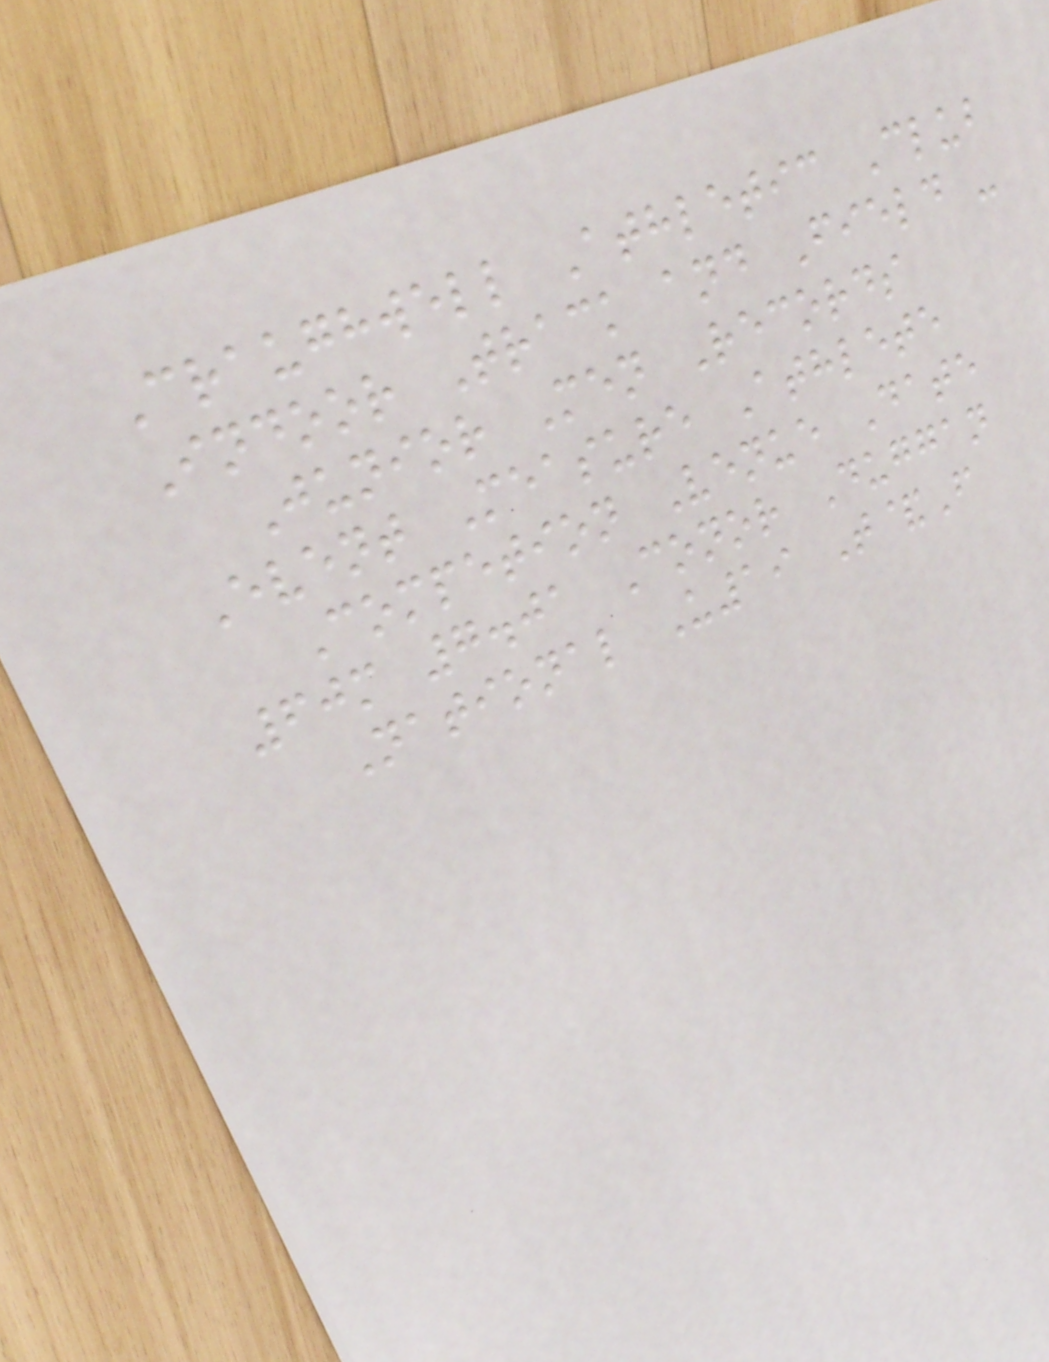Craughwell Athletic Club
Indoor Track and Field -
Junior Men Records
Event Measure Athlete
Competion Venue Date
60m 7.01 Conor Duggan
National U19 T&F
